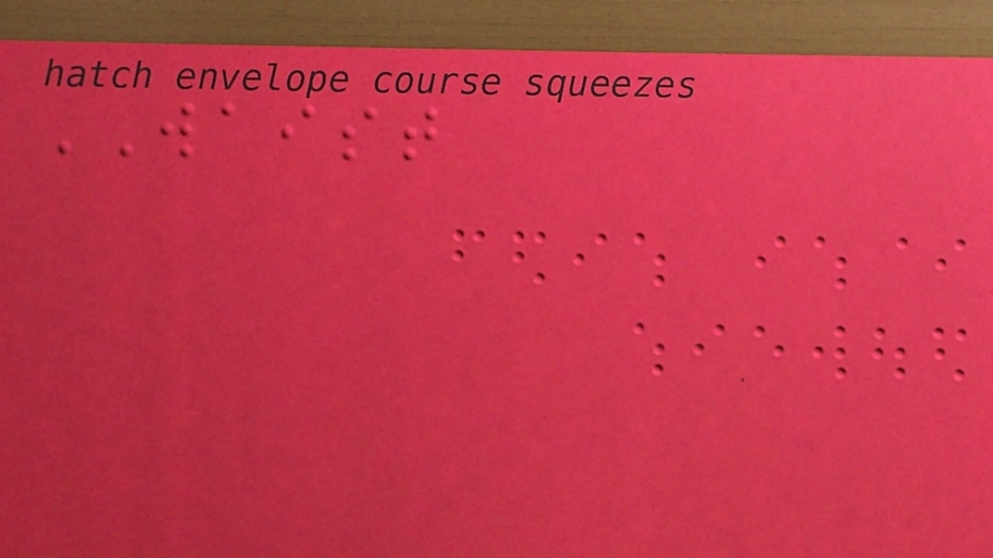WAIST
